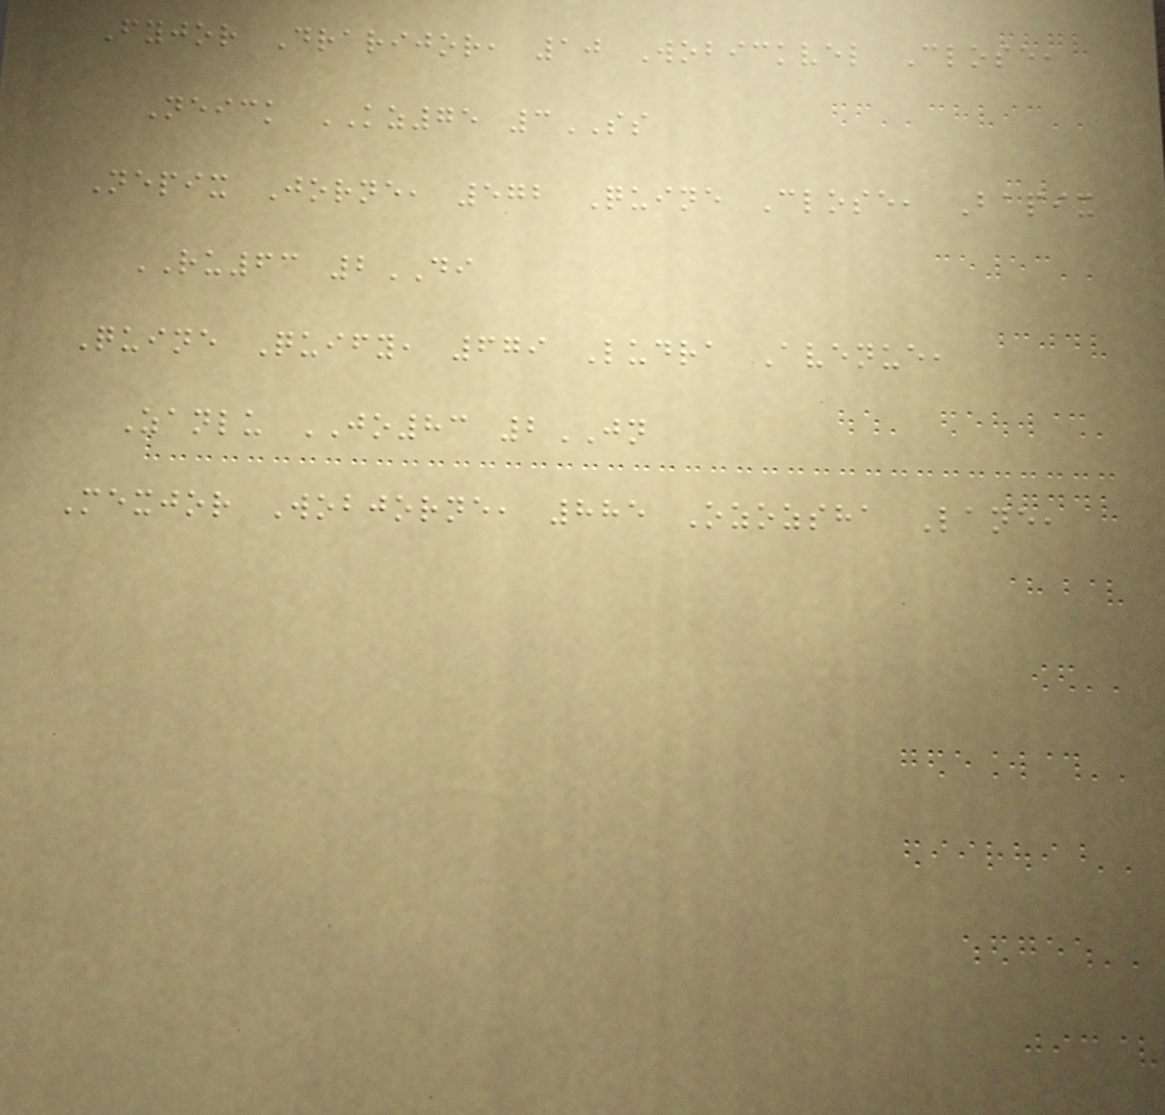Fyjor Drarijor, 10 Wobickvel Close,
Neick KZ75 3SS
Nepix Jorne, 572 Quine Close, Bapix
RU63 2DI
Quine Quify, 679 Ludra Avenue,
Zanlu JO83 2JN
Mexjor Wobjorne, 885 Ozozsha Lane,
